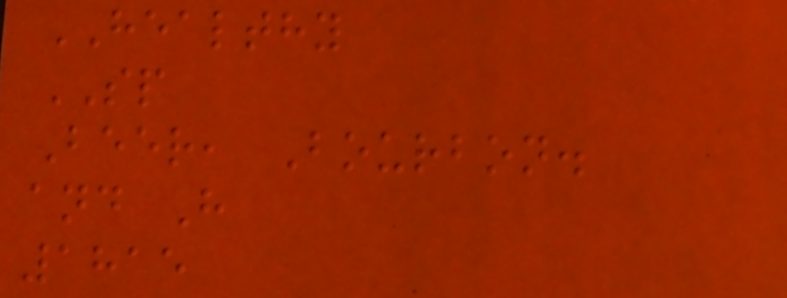HEALTHY
SP
Beer, Bourbon.
and H
1815
